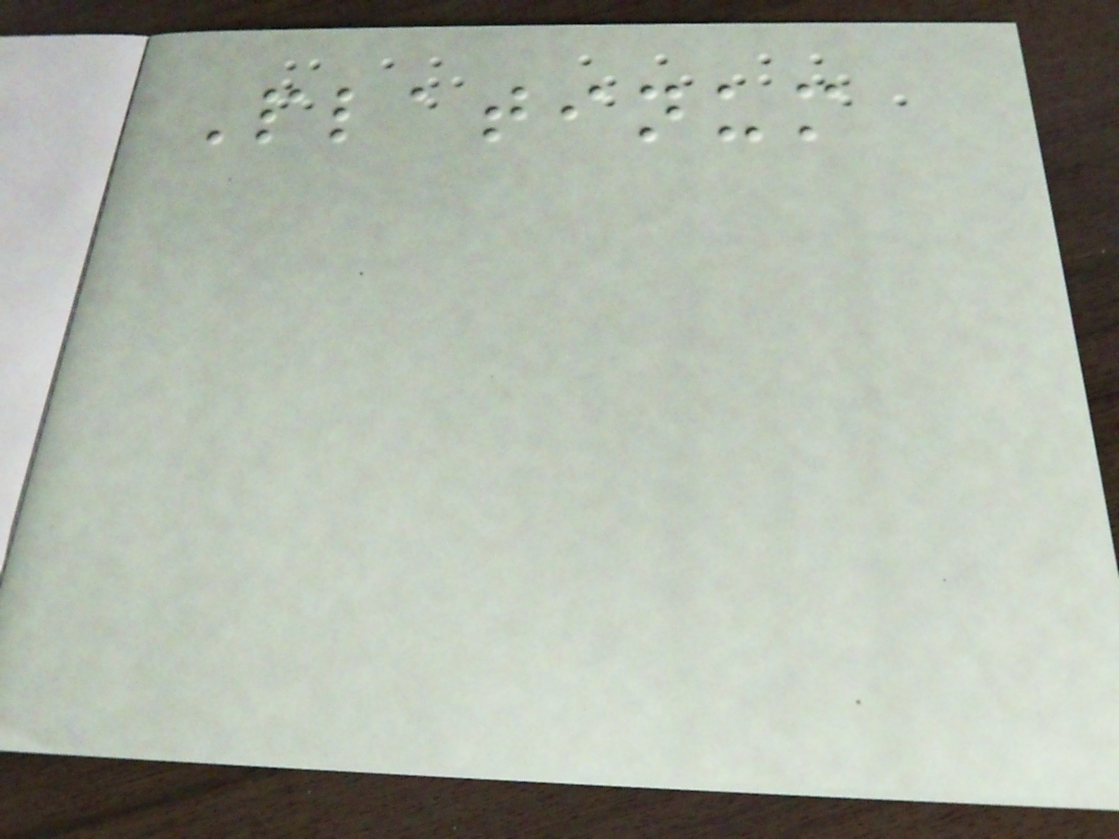Platinum
